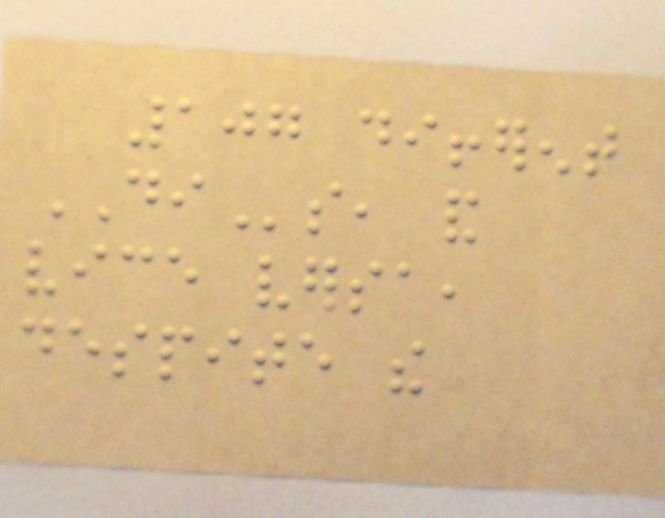107 different
DIs, and
vice versa,
despite the
